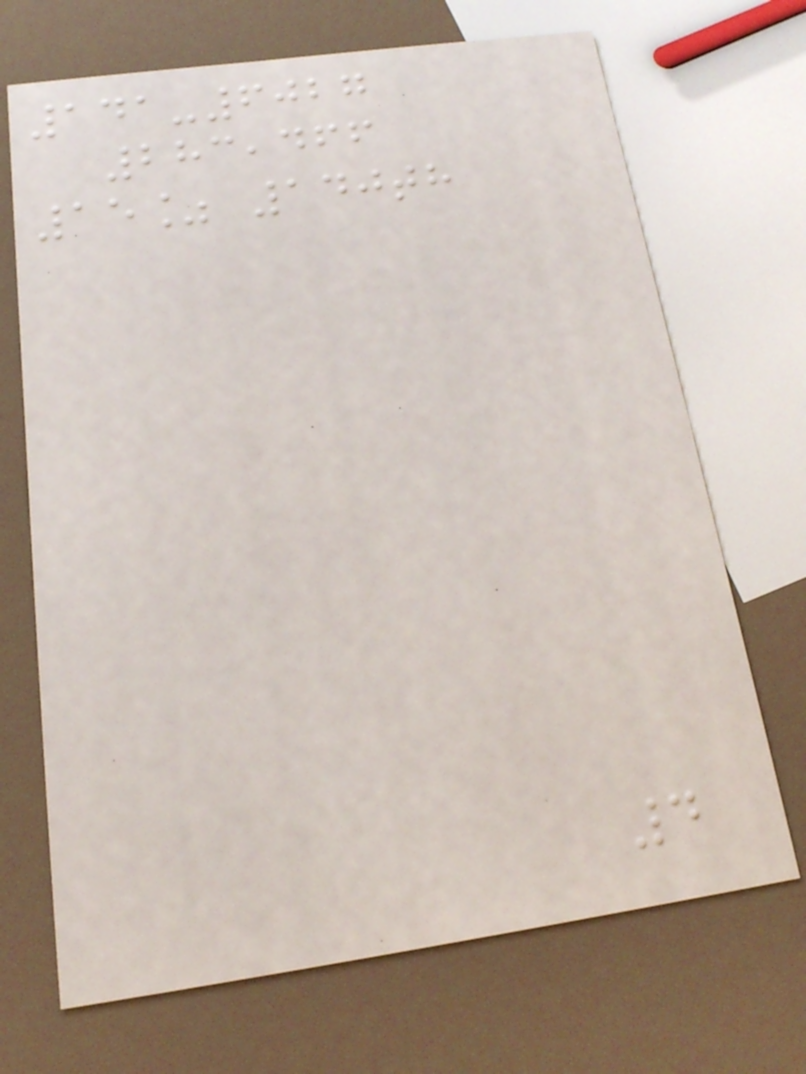141-6027
283,466
15% 140th
4
